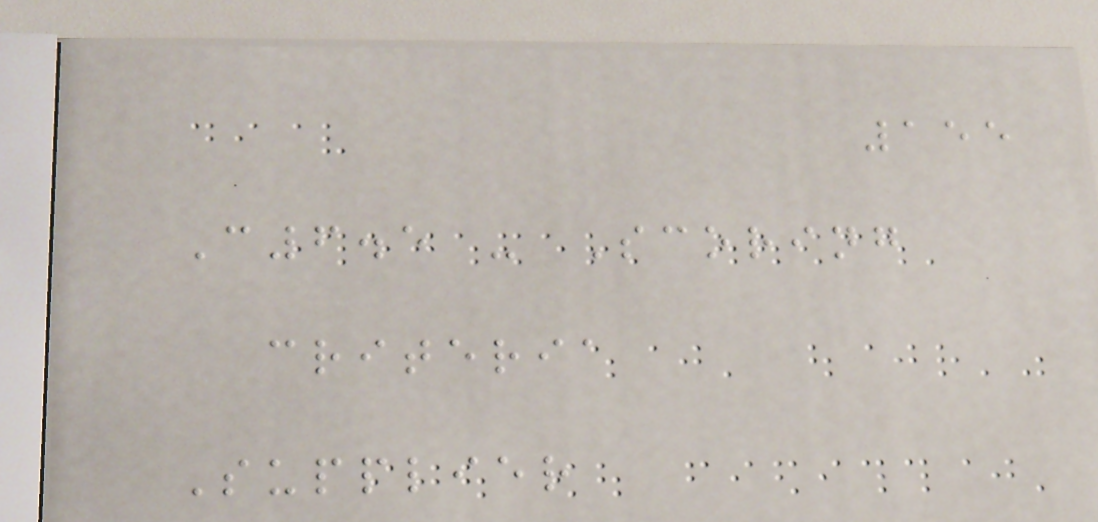155
C6.5 - Scoring
criteria
Supplier
